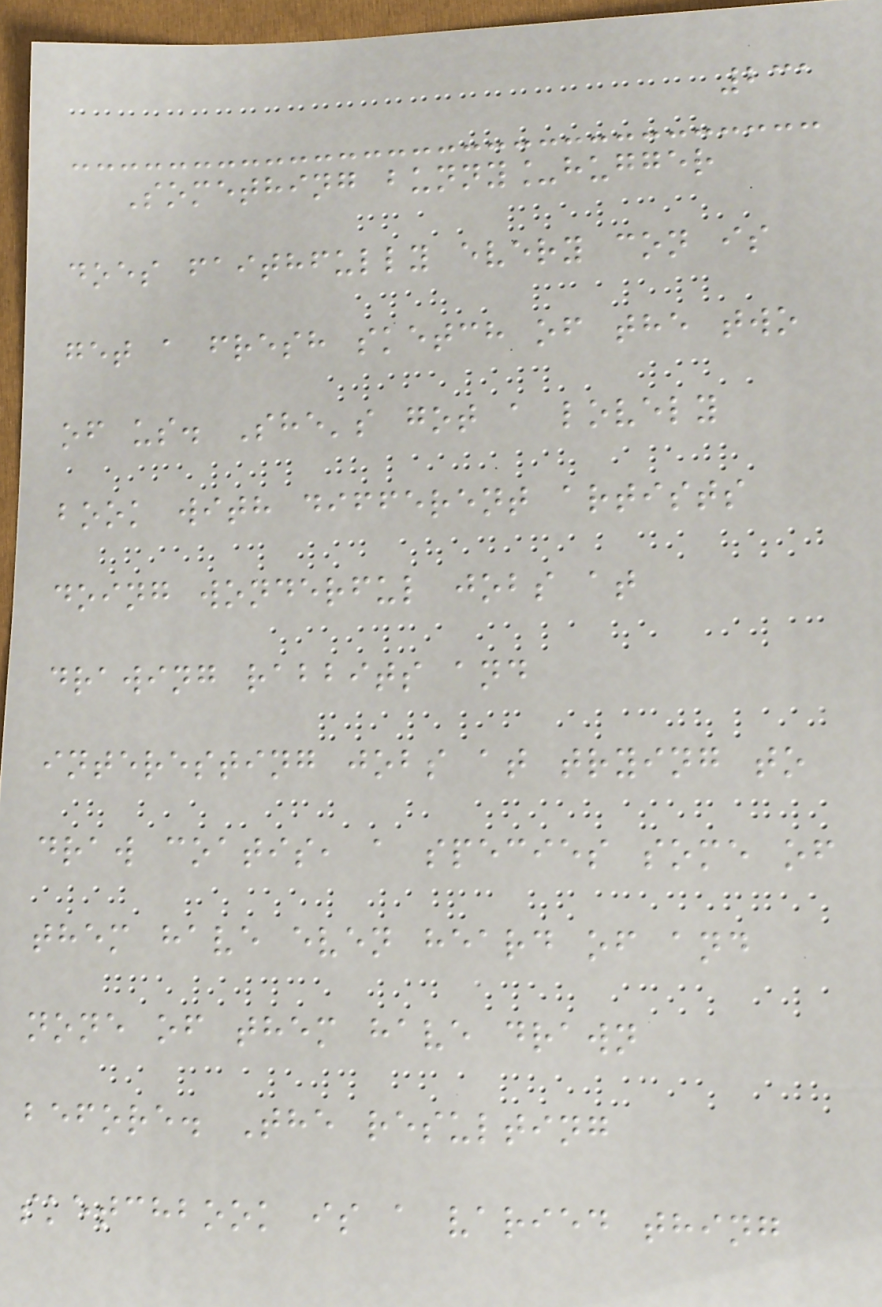231
Something bunny_hugger
does faithfully every con is
get a fresh sketch of the two
of us. She's got a lovely
book with different artists
doing wonderful jobs at
drawing rabbits and
interesting jobs at trying to
draw coatis, a species some of
them have even heard of and
none of them have drawn
before. The resulting
sketchbook is a varied thing
